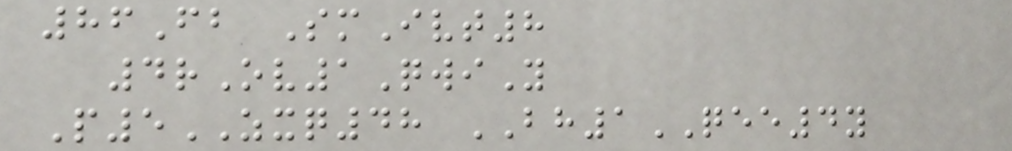86Fb SmIvt8
4rOv1QwiY
P5ZXQ48 BH1QEE4y
